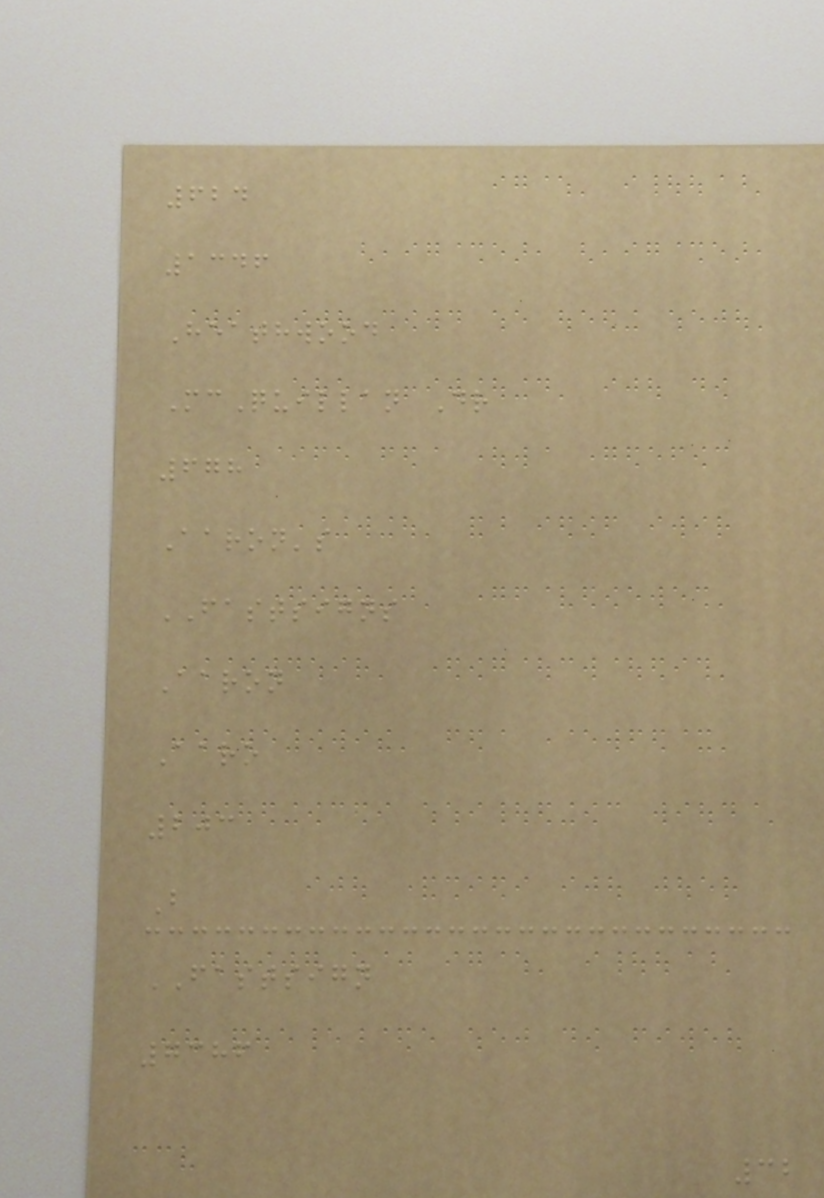624
1346
Heathwood
McQuillan Dr
678
Aaron's
FASTSIGNS
Aaron
Aaro
203
B
FASTSIGN
7386
32
